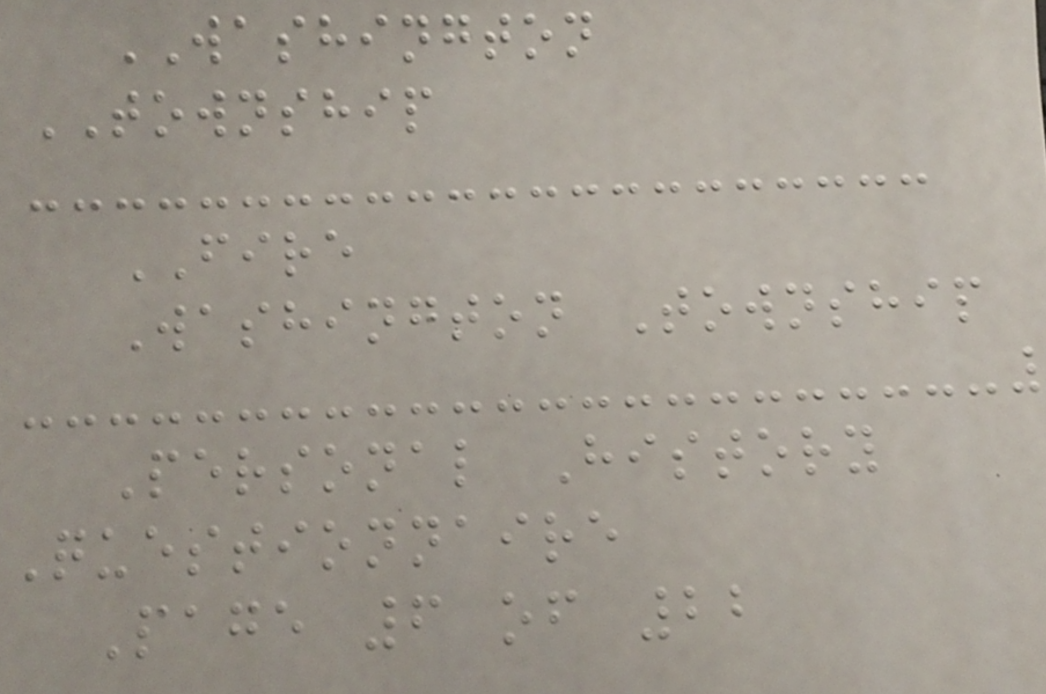WASHINGTON
TOWNSHIP
FIRE
Washington Township
Personal History
Questionnaire
Page 6 of 22
